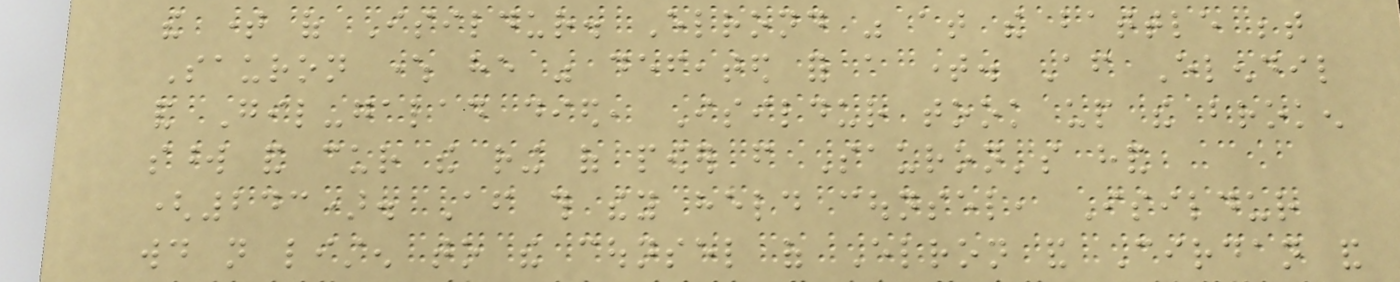the time of Isildur. Elrond was at the battle between
Sauron where he was defeated for a time. After Elendil
and Gil-galad died, Isildur took up the broken
sword and cur the ring of power from Sauron's hand
(243). After this they held counsel, Isildur
would not listen to the counsel of Elron and Cirdan and
